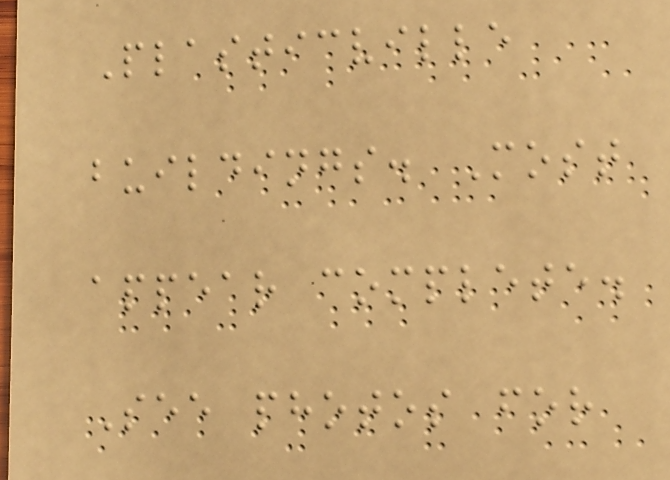Plasticville
buildings. Most
appear complete.
See photos for
